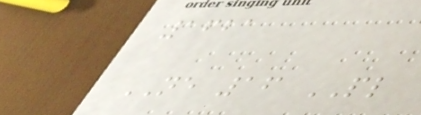1621
NE 16 PL
